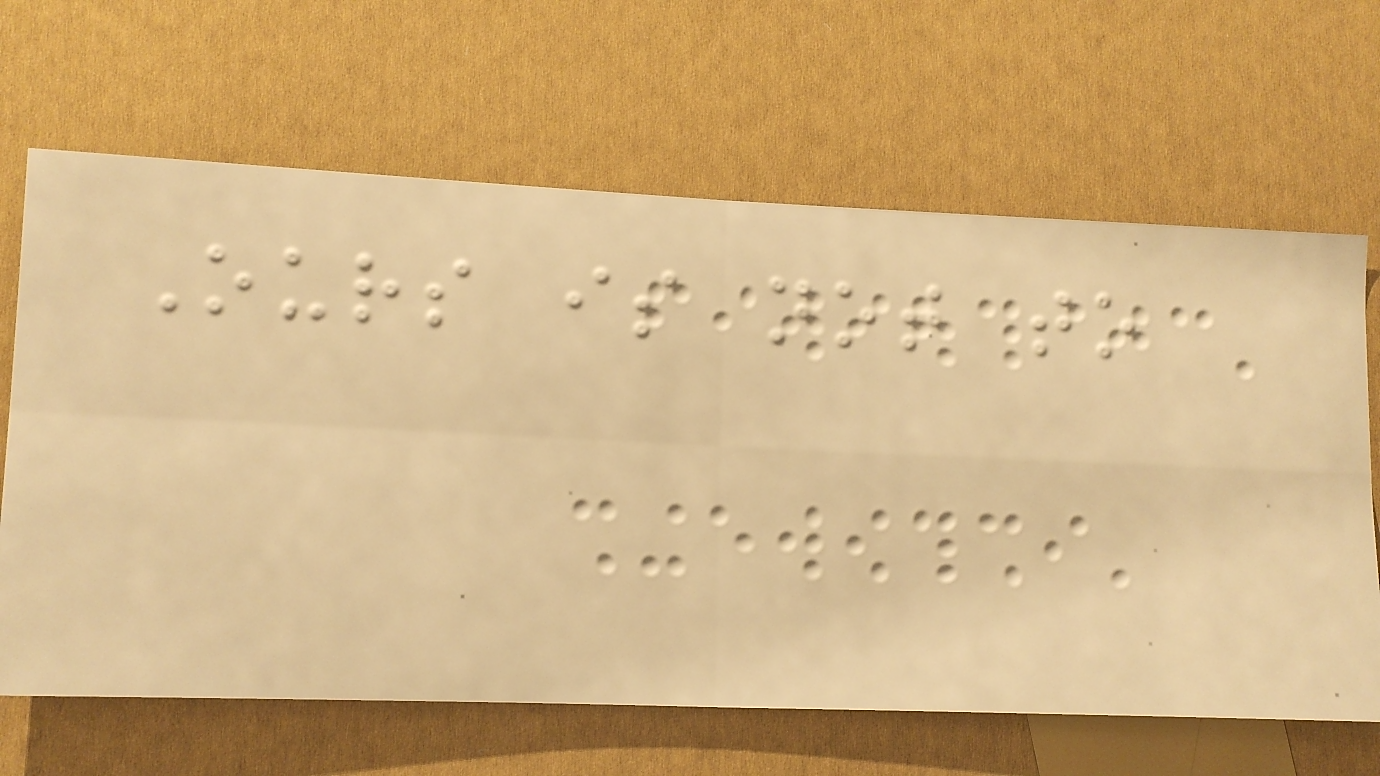Ours is not to
